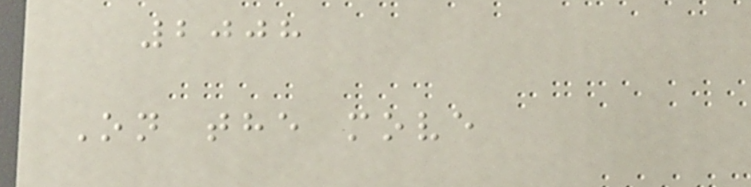2008
On the move
